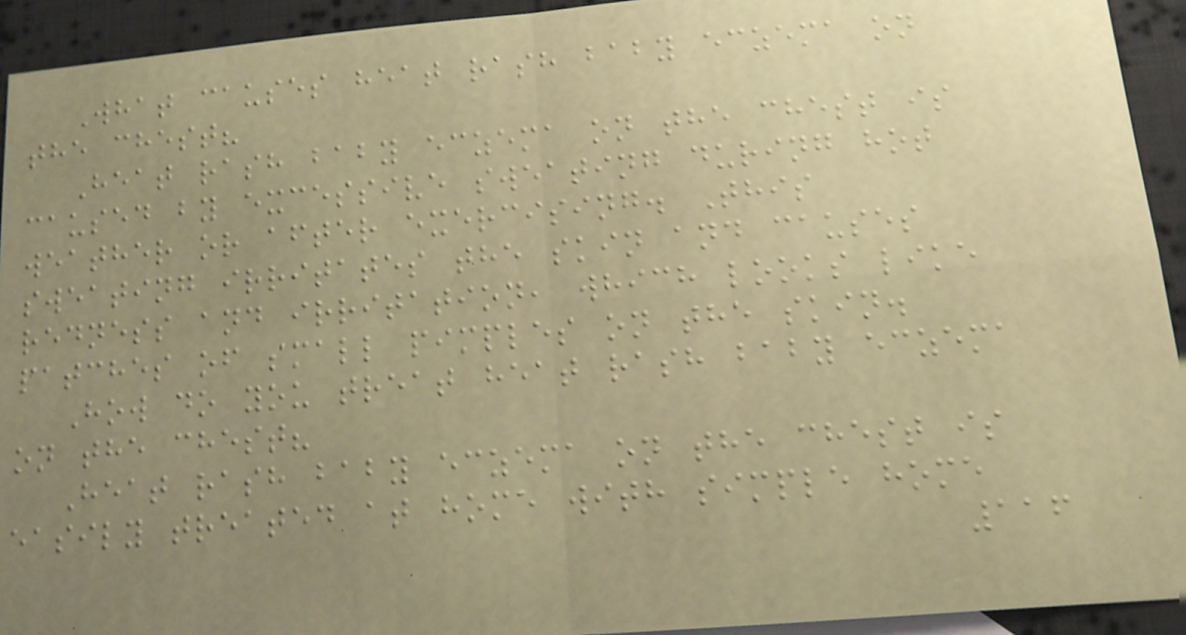What causes heat rash baby eczema on
the chest?
Heat rash baby eczema on the chest is
caused by excessive sweating during hot
weather or after exercising. This
sweating irritates the skin and causes
redness and irritation, which looks like
patches of small pimples on the skin.
How do you treat heat rash baby eczema
on the chest?
Heat rash baby eczema on the chest is
easily treated at home with simple home
116
